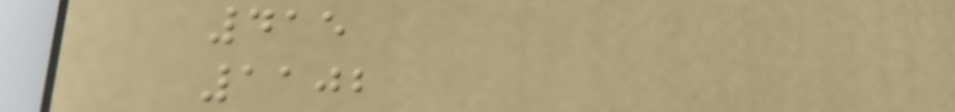415
1102
